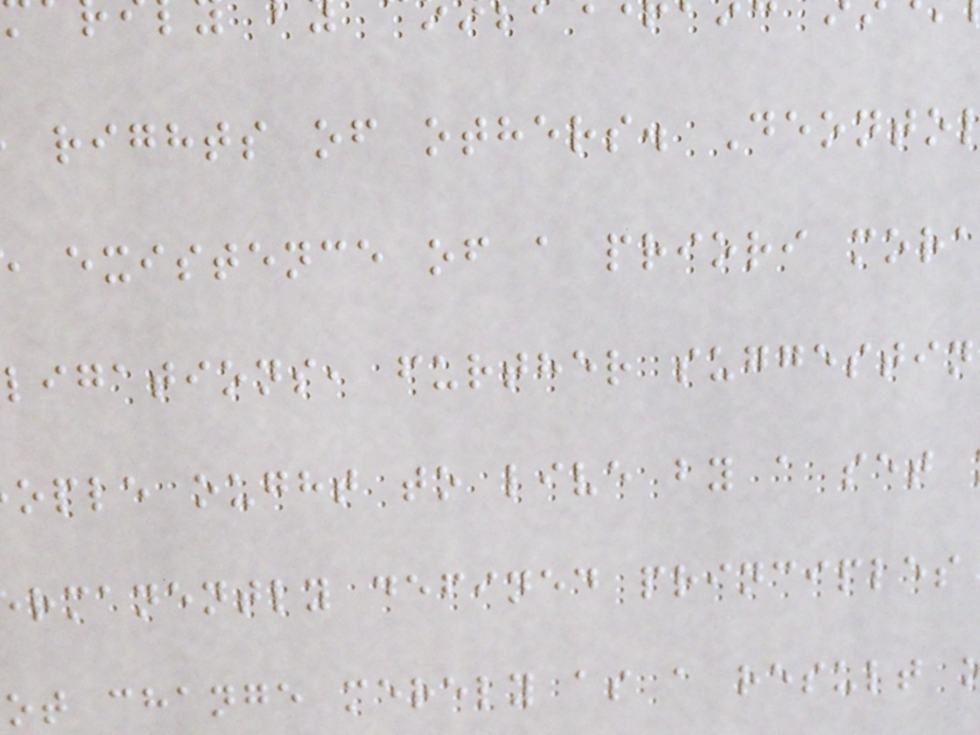rights of others. Deonto
existence of a priori mora
ligations, further suggestin
ople ought to live by a set
rmanently defined principles
ot change merely as a result
